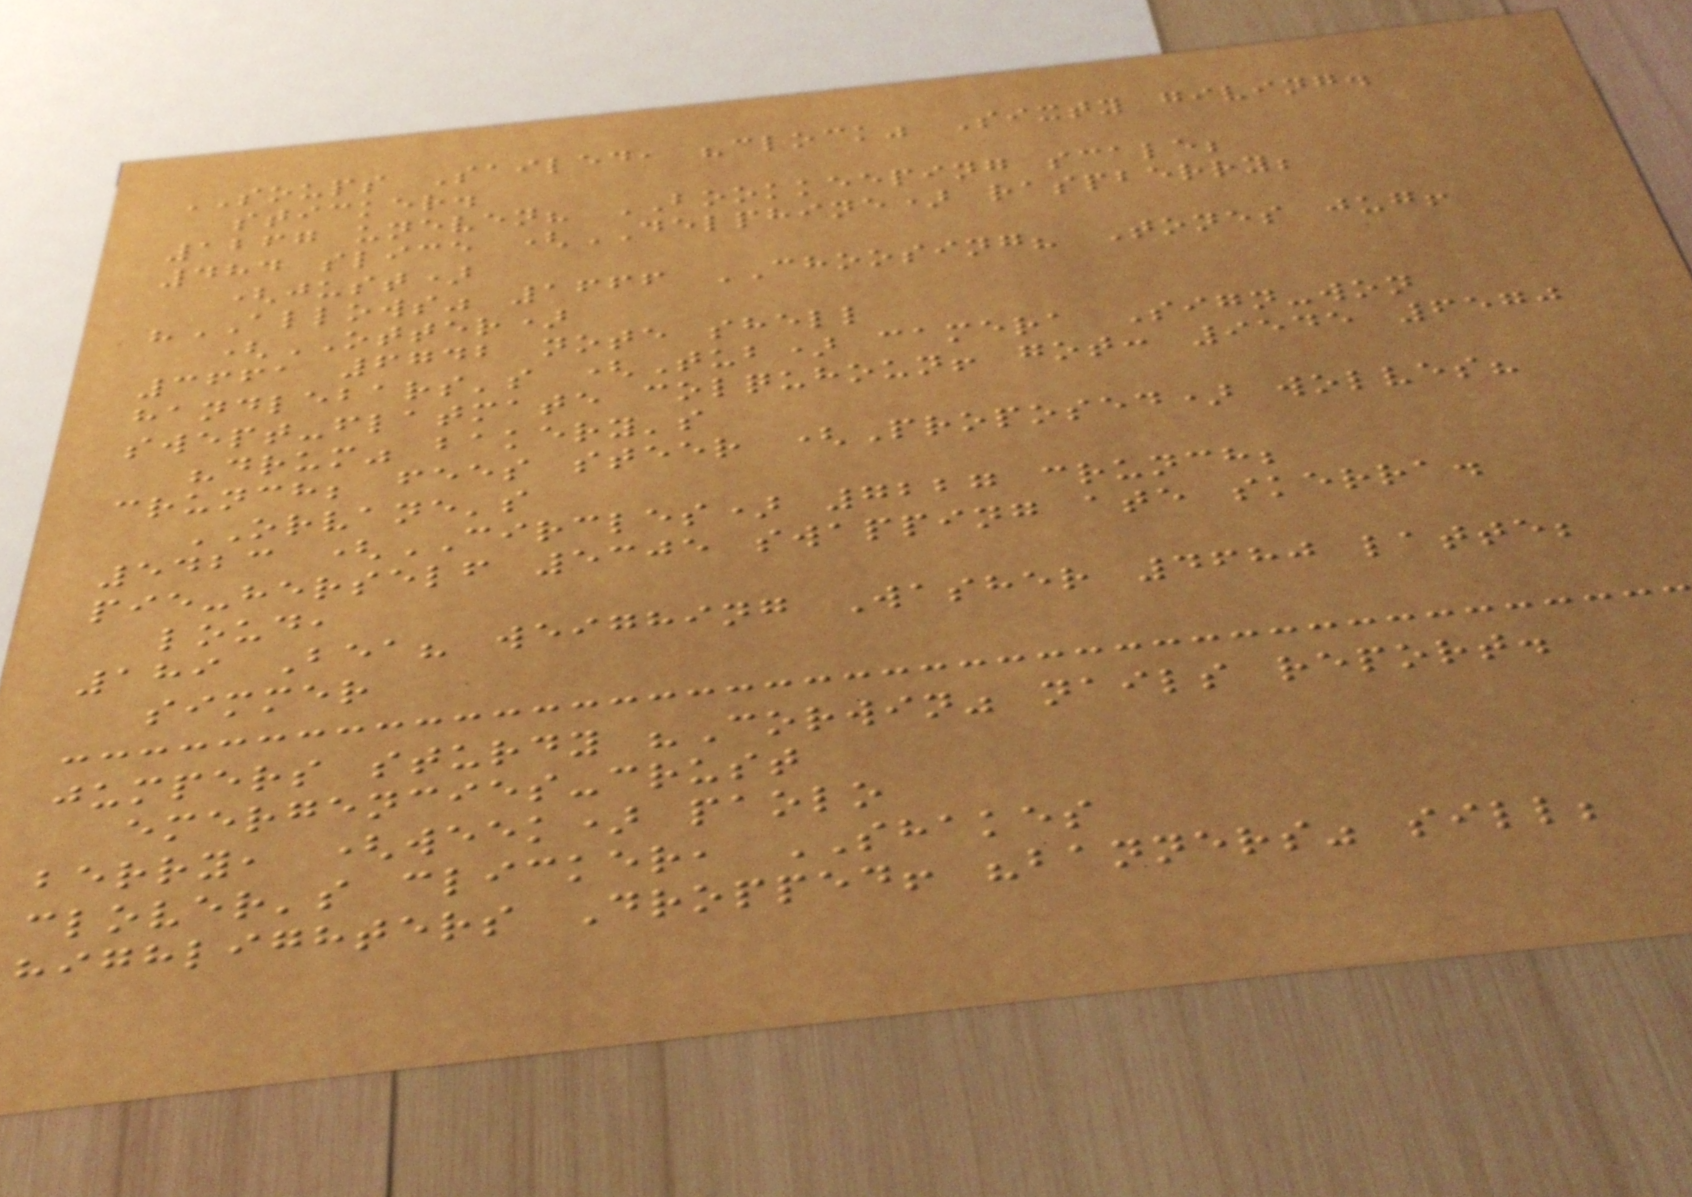SOUPS Sailed, "clock" Sixty giving.
sticker.
1267 uneven? BOOKKEEPING scale;
484 slice (DELPHINE) raspberry;
(just)
"ALLOWS" 1666 CHOOSING? Tones jug!
(OTTER)
3661 6742 note shell
handlebars's (Tub) camera Sign-won
swept-flatmate colquhoun! got: 9545 6570
"drum" bakery's
crunch; fees steer (Proposed) wolves?
ORVANE's
5423 (CIRCLES) 7227 crunch;
pie-herself 5305 swapping ate skerra.
loud,
189 Bea? weighing Washer 4680 latte;
simmer
jumpers sturdy "Corwin" nails report.
emergencies-crust
berry, (week) paolo
clover's clicker, SHAKES
highlighters Dropped! "banners" sill;
